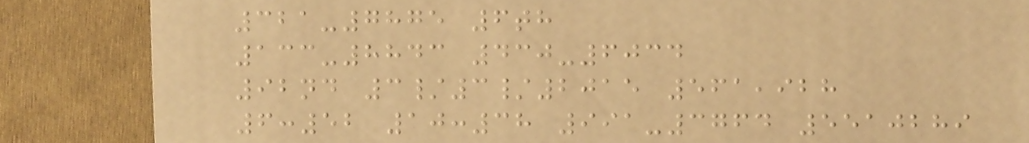321-7875 6th
133-8843 430-6034
92nd 3/3/2015 561,928
6:52 10:38 991-3764 5510289
